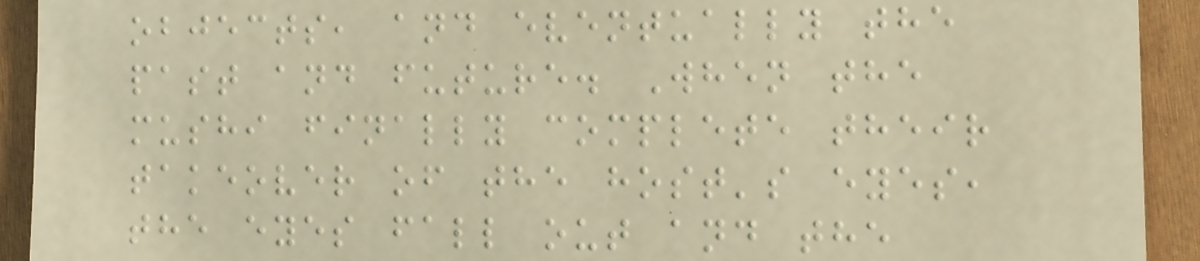objects, and eventually the
past and future. When the
mushi finally complete their
takeover of the host's eyes,
the eyes fall out and the
